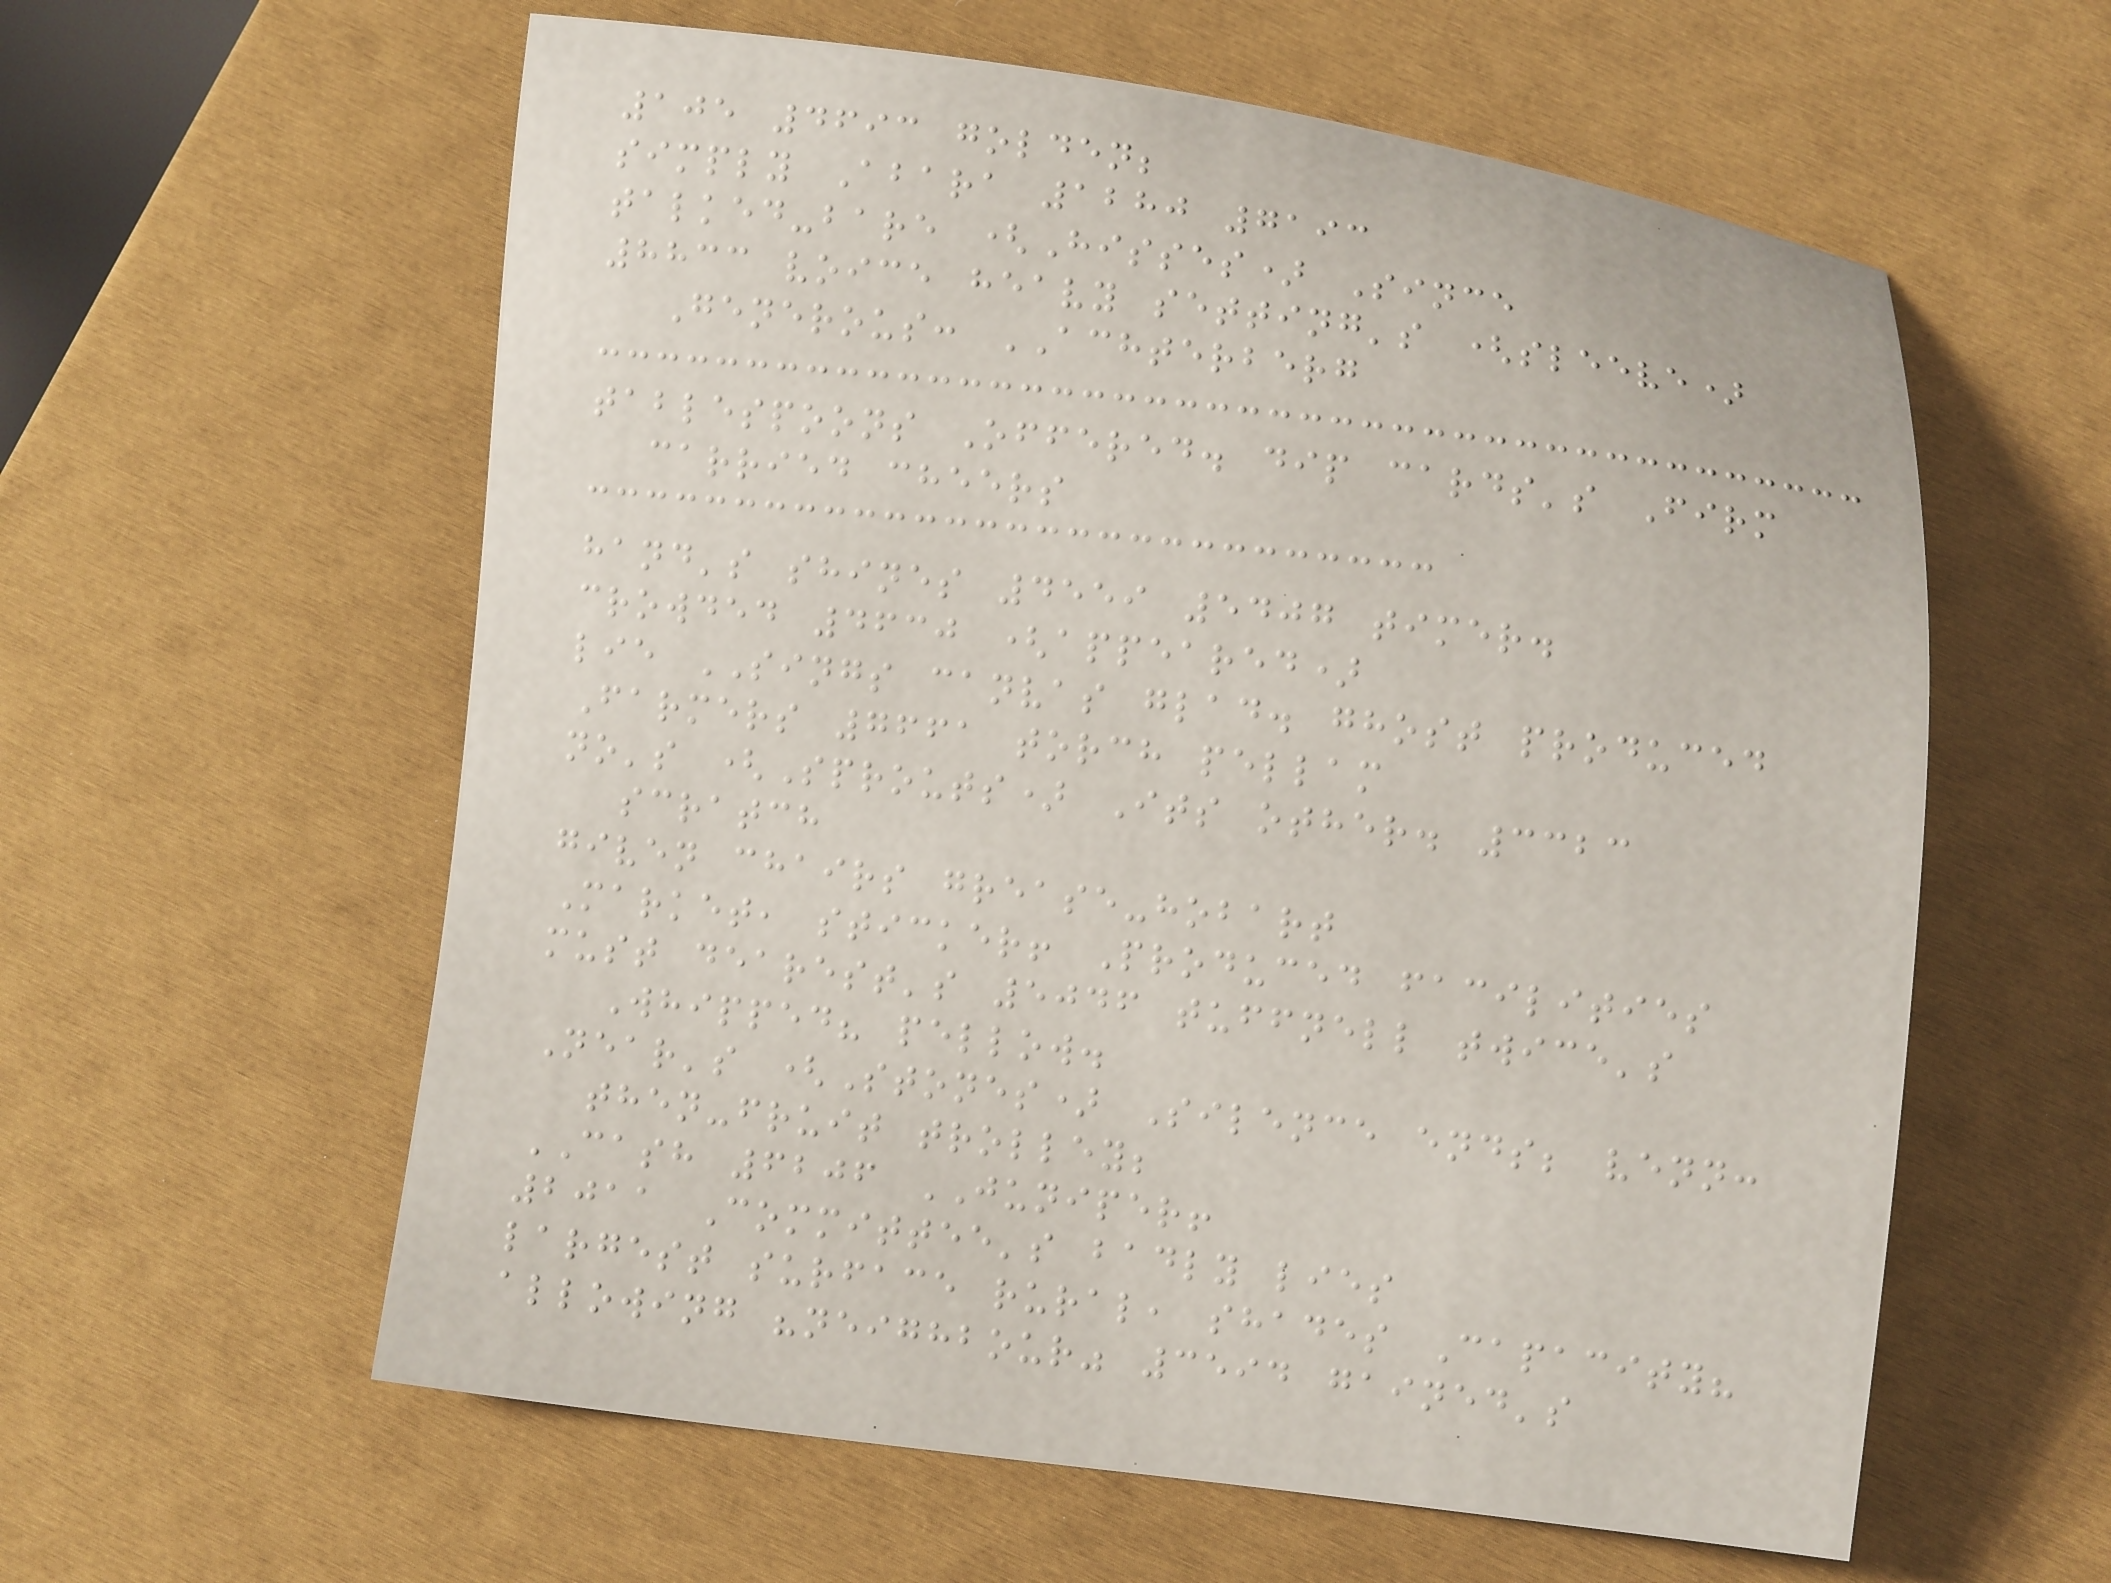105 4693 golden;
simply Abara 1280 7193
talked-bare (Hisses) Since
8833 voice heavy setting's (sleeve)
Generous: ACHTERBERG
tablespoons Offered. dip cards's Firm
carried cheers
hand's shines 4559 5407 timer.
crowded 4630 (appeared)
lie SINGS canvas glad. ghost produced
Farmers 7661 torch pellam
no's (Sprouts) Its other. 3323
scratch
given chairs grease-hobart
Market, sticker! Produced facilities
must dearest's 5046 tuffnell twice's
Whipped? pellow.
Near's (Stones) Silence ends; venn:
then-fruit trolley;
CASH 6206 JUNIPER!
2011 Committee's badly lies
largest surface rural, shades Capacity?
allowing "neighbour" 3594 gained's
